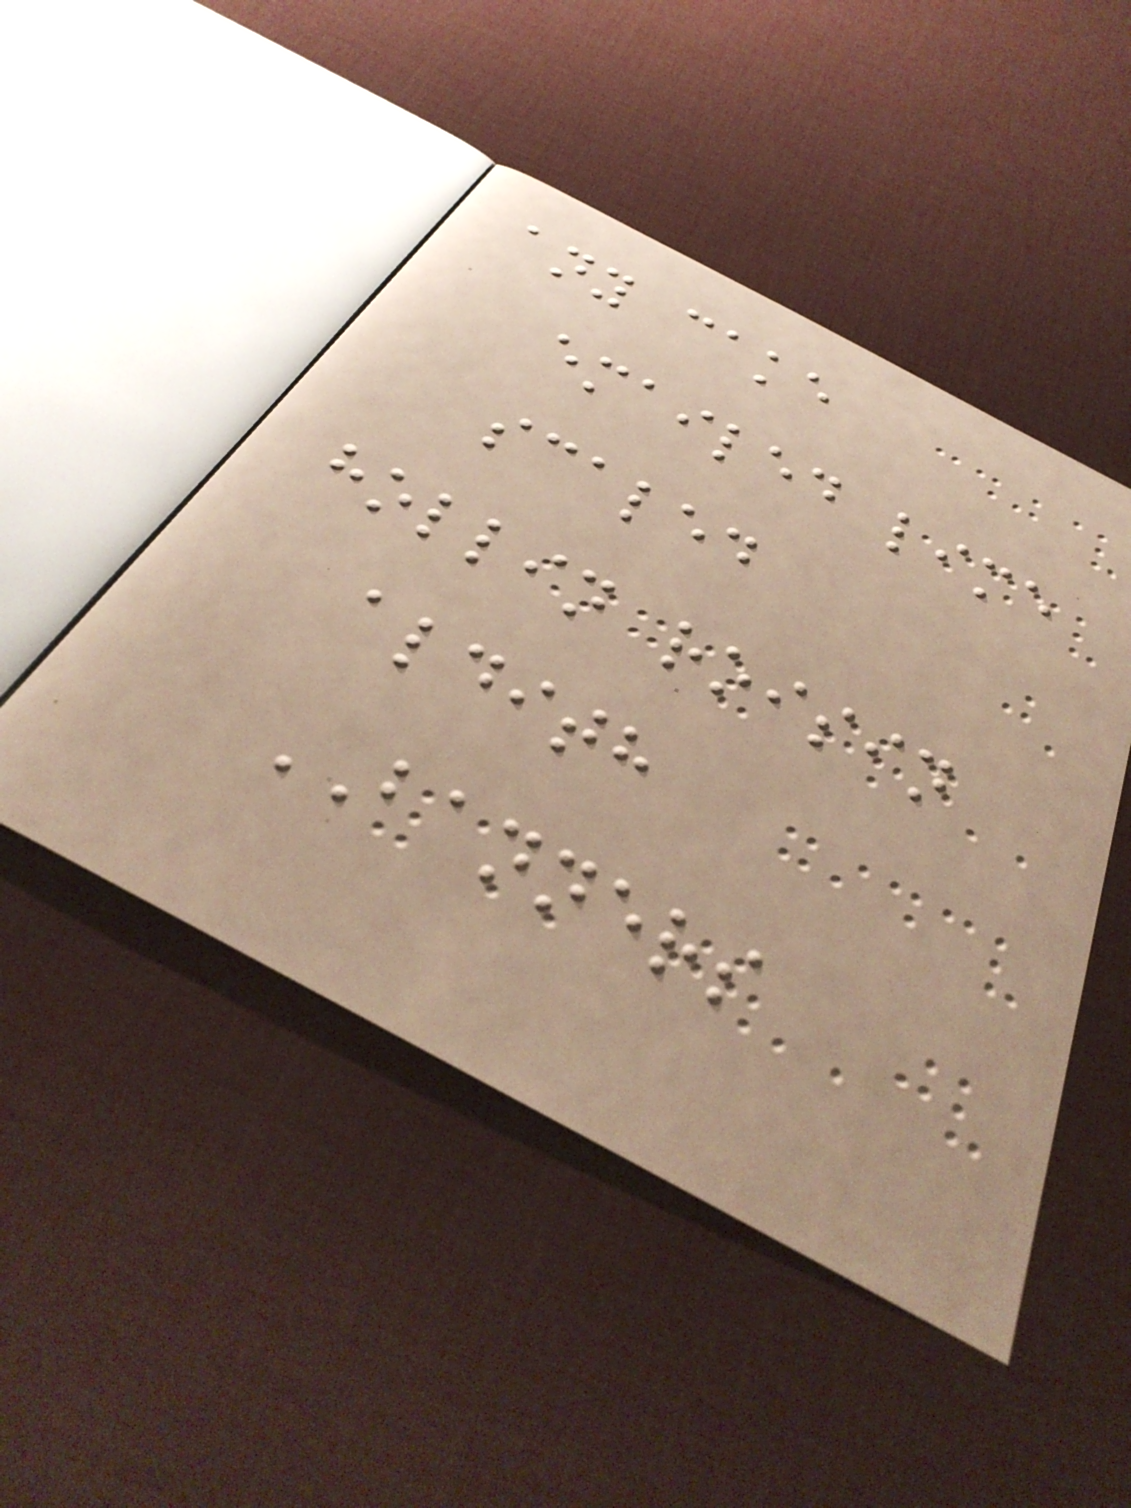any cake
emailed lime
scaled
hollin roisin
aldith
BANNERS
